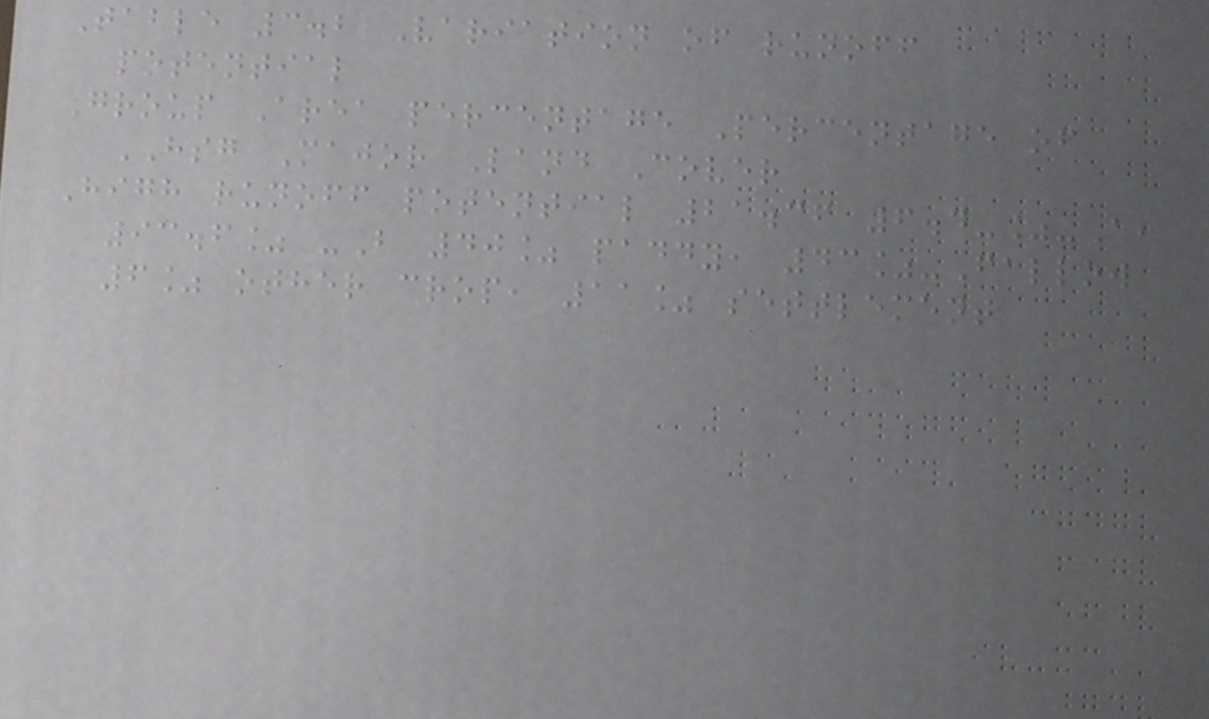Table 3.2 Variation of runoff
potential
Group Area percentage Percentage of
HSG Major Land Cover
High runoff potential 21.36 6.4-%-A,
93.6% -B 40% paddy, 43%-Fallow
6% other crop, 11% settlement
